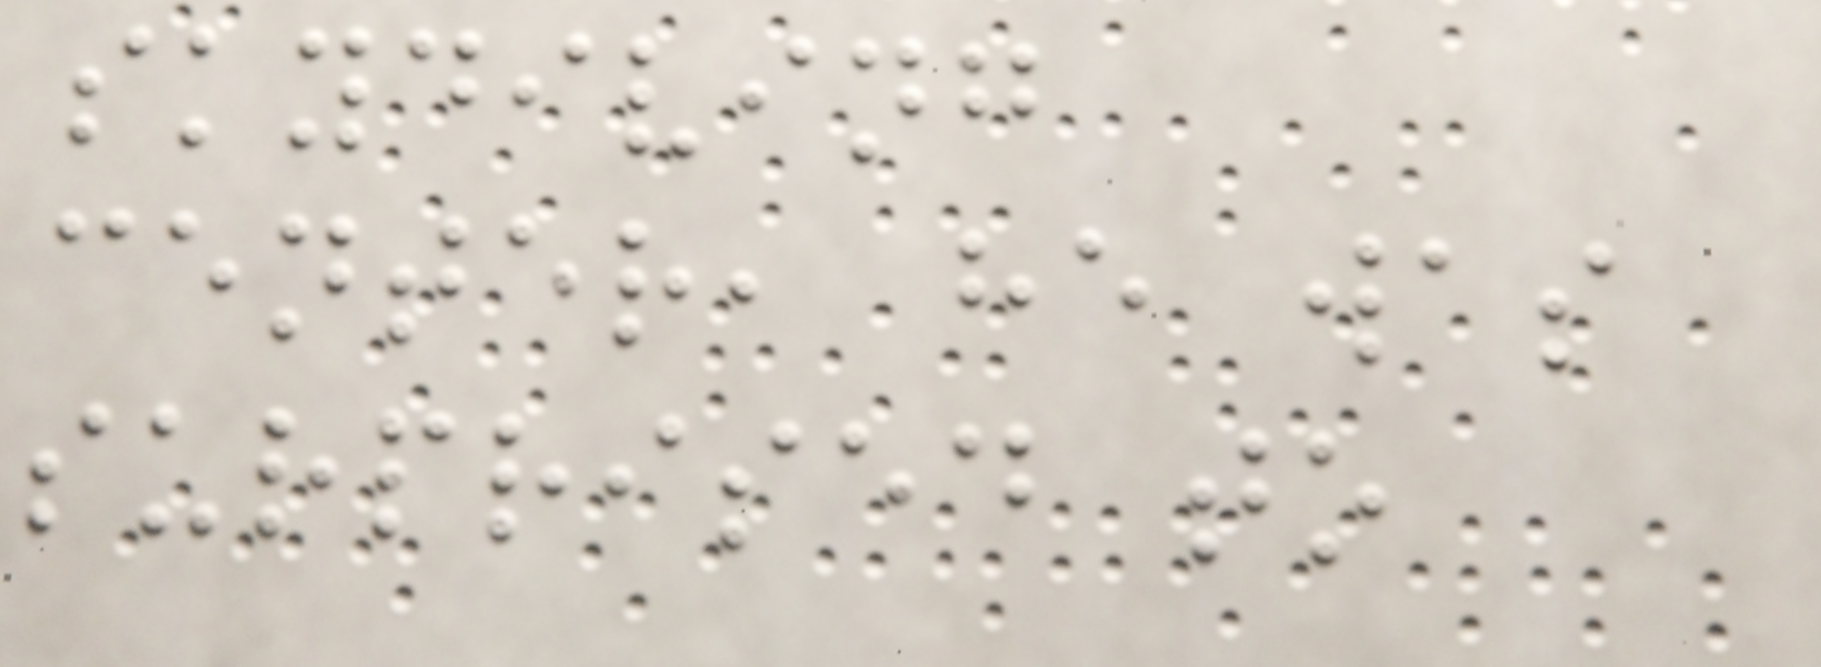skydiving
center, he was
surprised to
